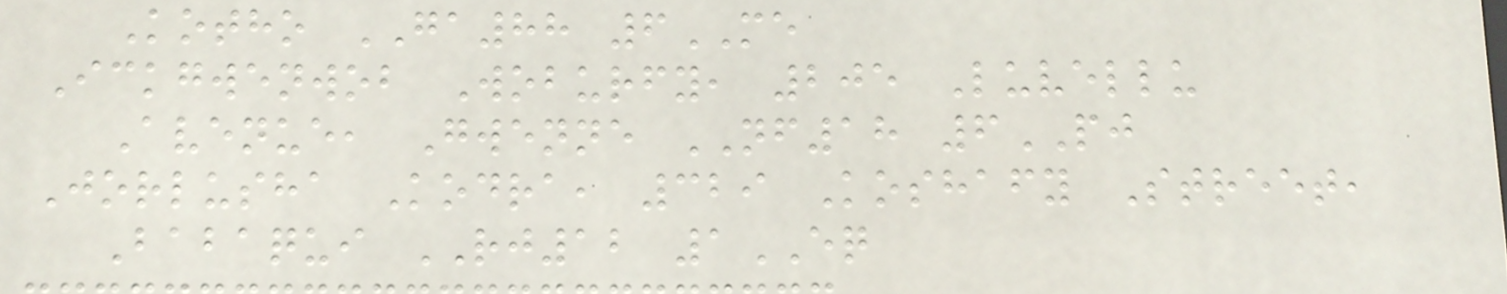Kotho GA88 6ME
Ickgwenwob Woburfy, 205 Luvellu
Avenue, Gwenne NF18 6PJ
Jorlusha Kodra, 329 Koshafy Street,
Babaqui RJ12 1EQ
